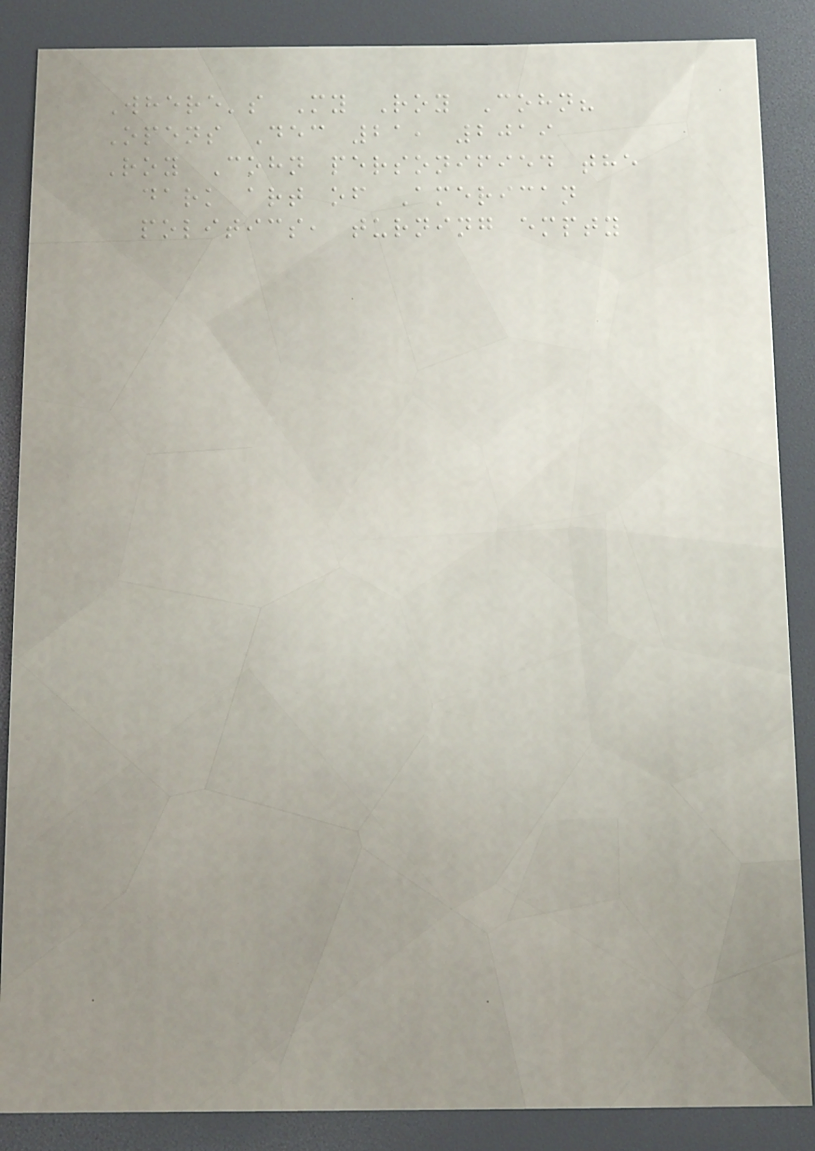Where's My Roy Cohn?
Opens Dec 21, 2019
Roy Cohn personified the
dark art of American
politics, turning empty
